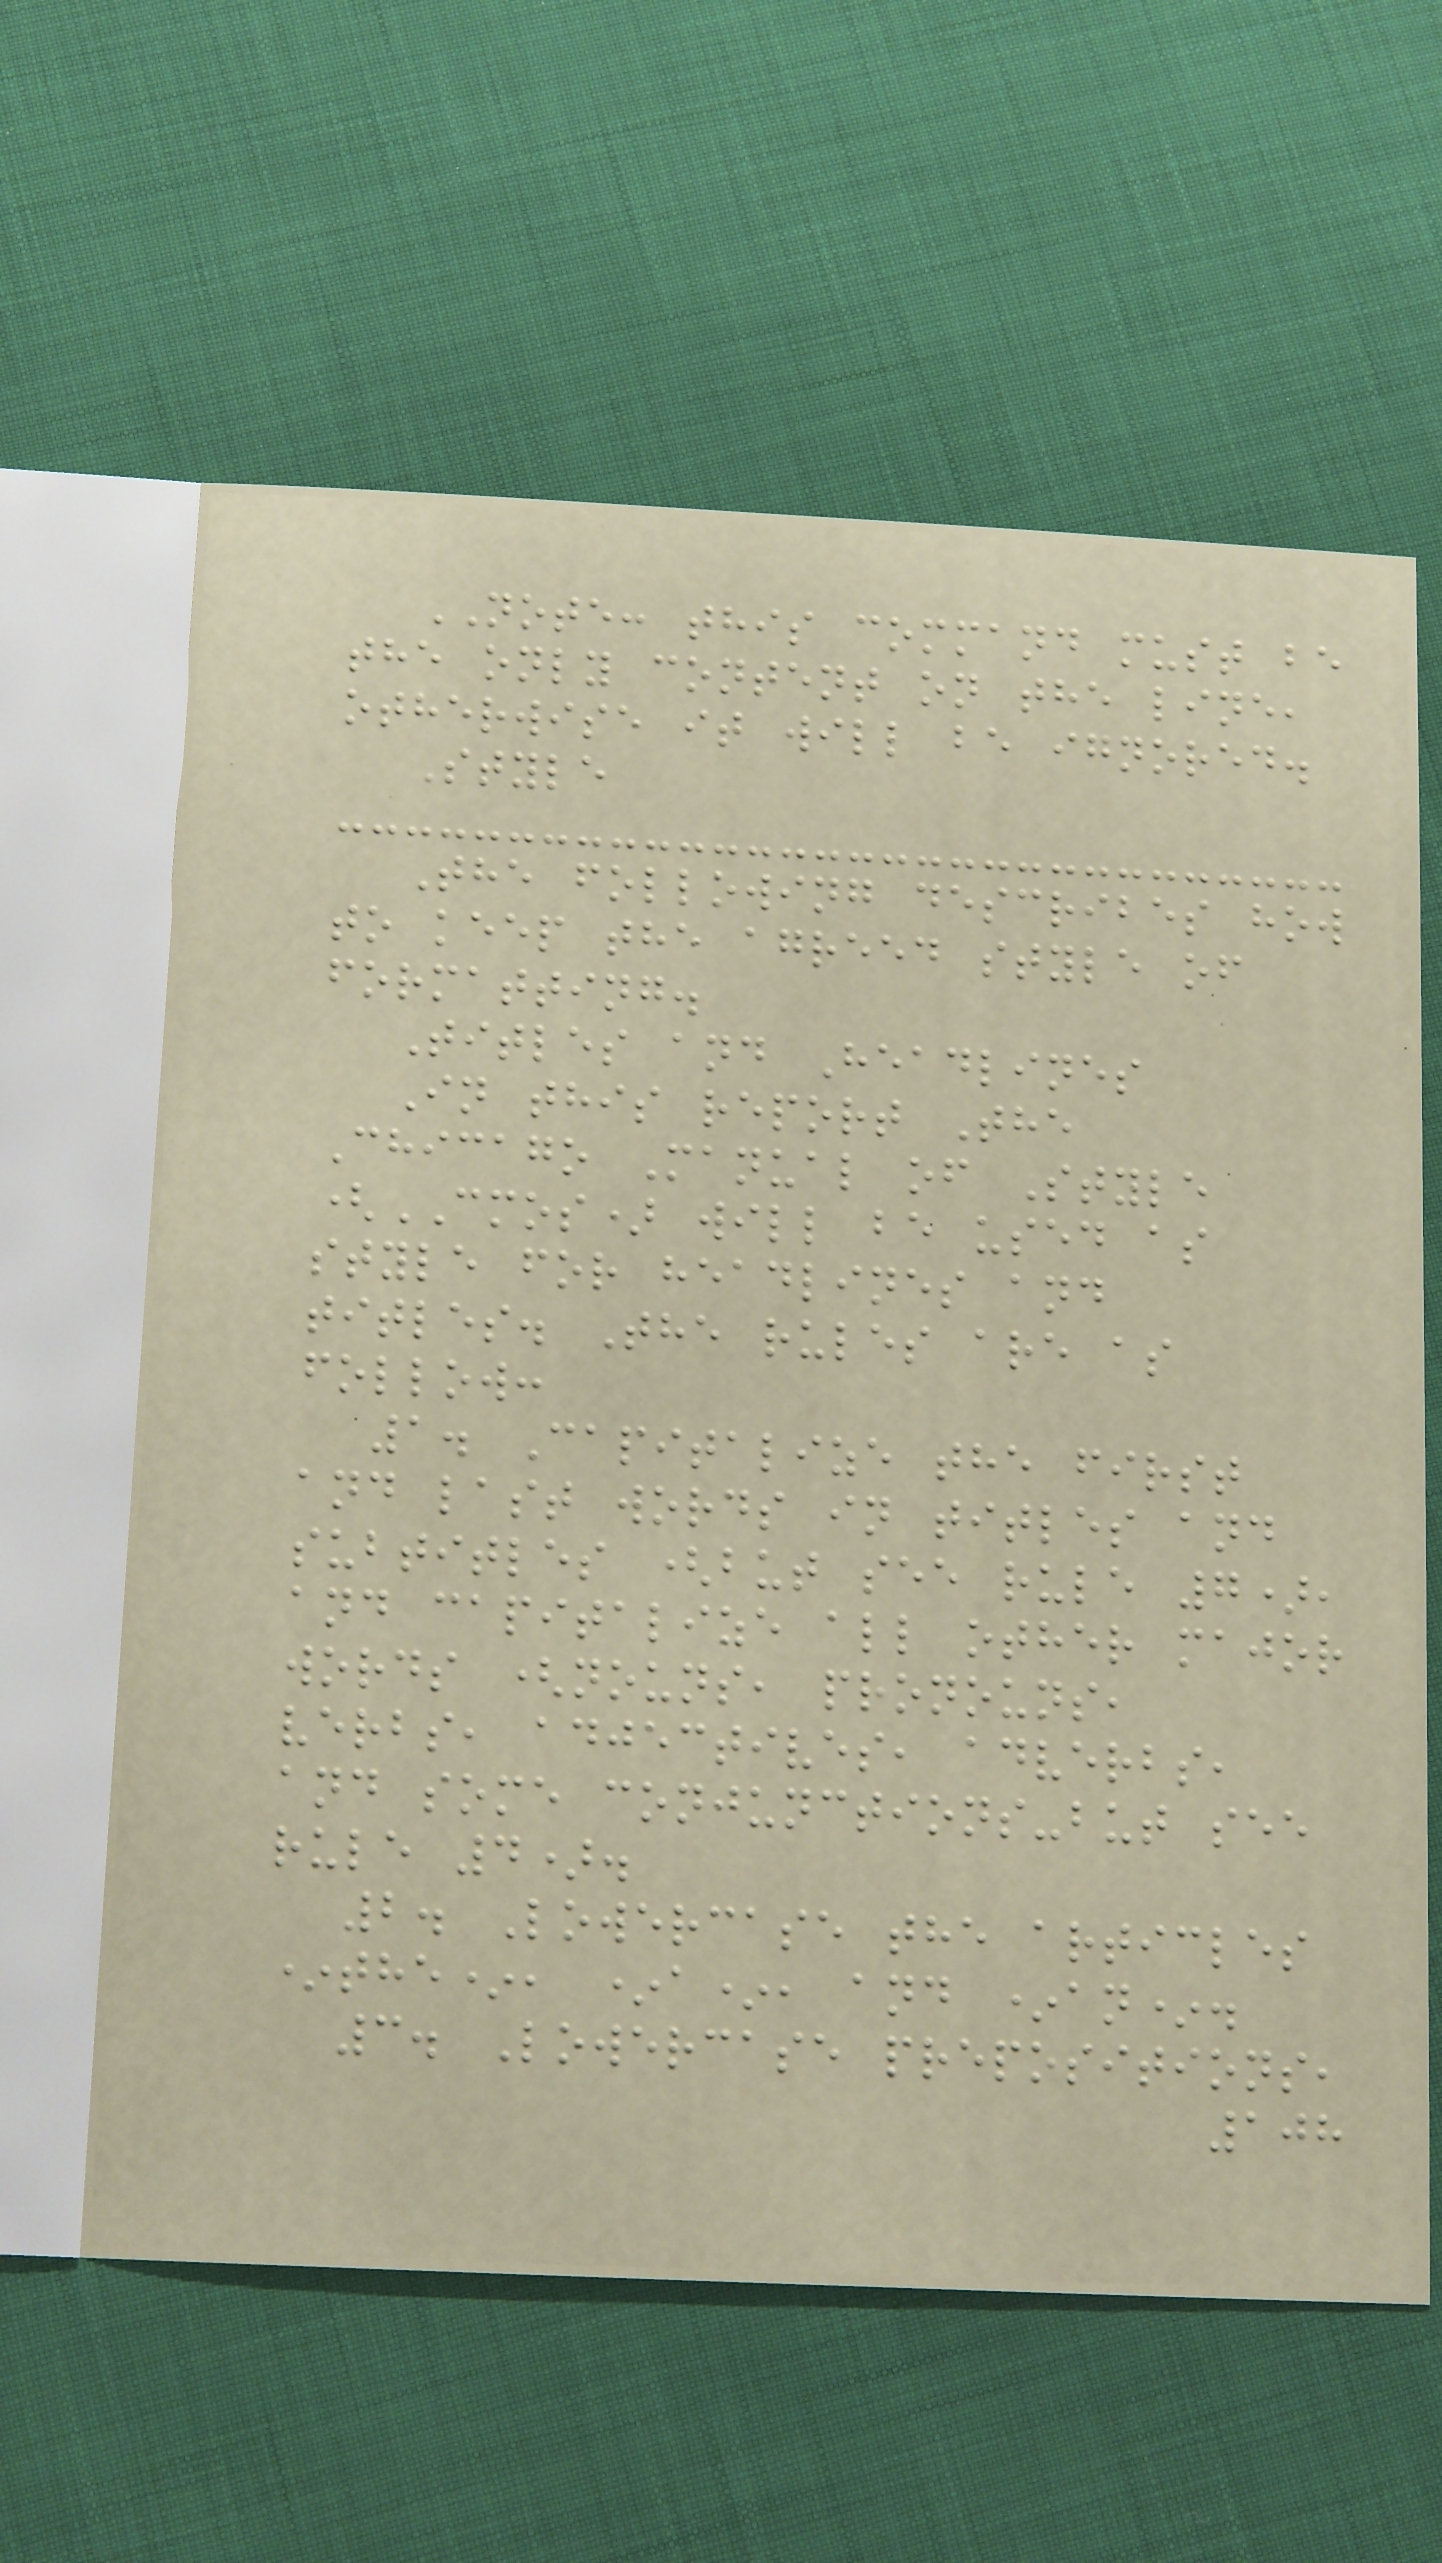NOTE: this command must be
the only content on the line,
otherwise it will be ignored.
Style
The following describes how
to keep the agreed style of
formatting.
Titles and Headlines
In this report The
Chicago Manual of Style
(CMOS) will be used as
style for headlines and
titles. The rules are as
follow:
1. Capitalize the first
and last words in titles and
subtitles (but see rule 7),
and capitalize all other major
words (nouns, pronouns,
verbs, adjectives, adverbs,
and some conjunctions-but see
rule 4).
2. Lowercase the articles
*the*, *a*, and *an*.
3. Lowercase prepositions,
108
